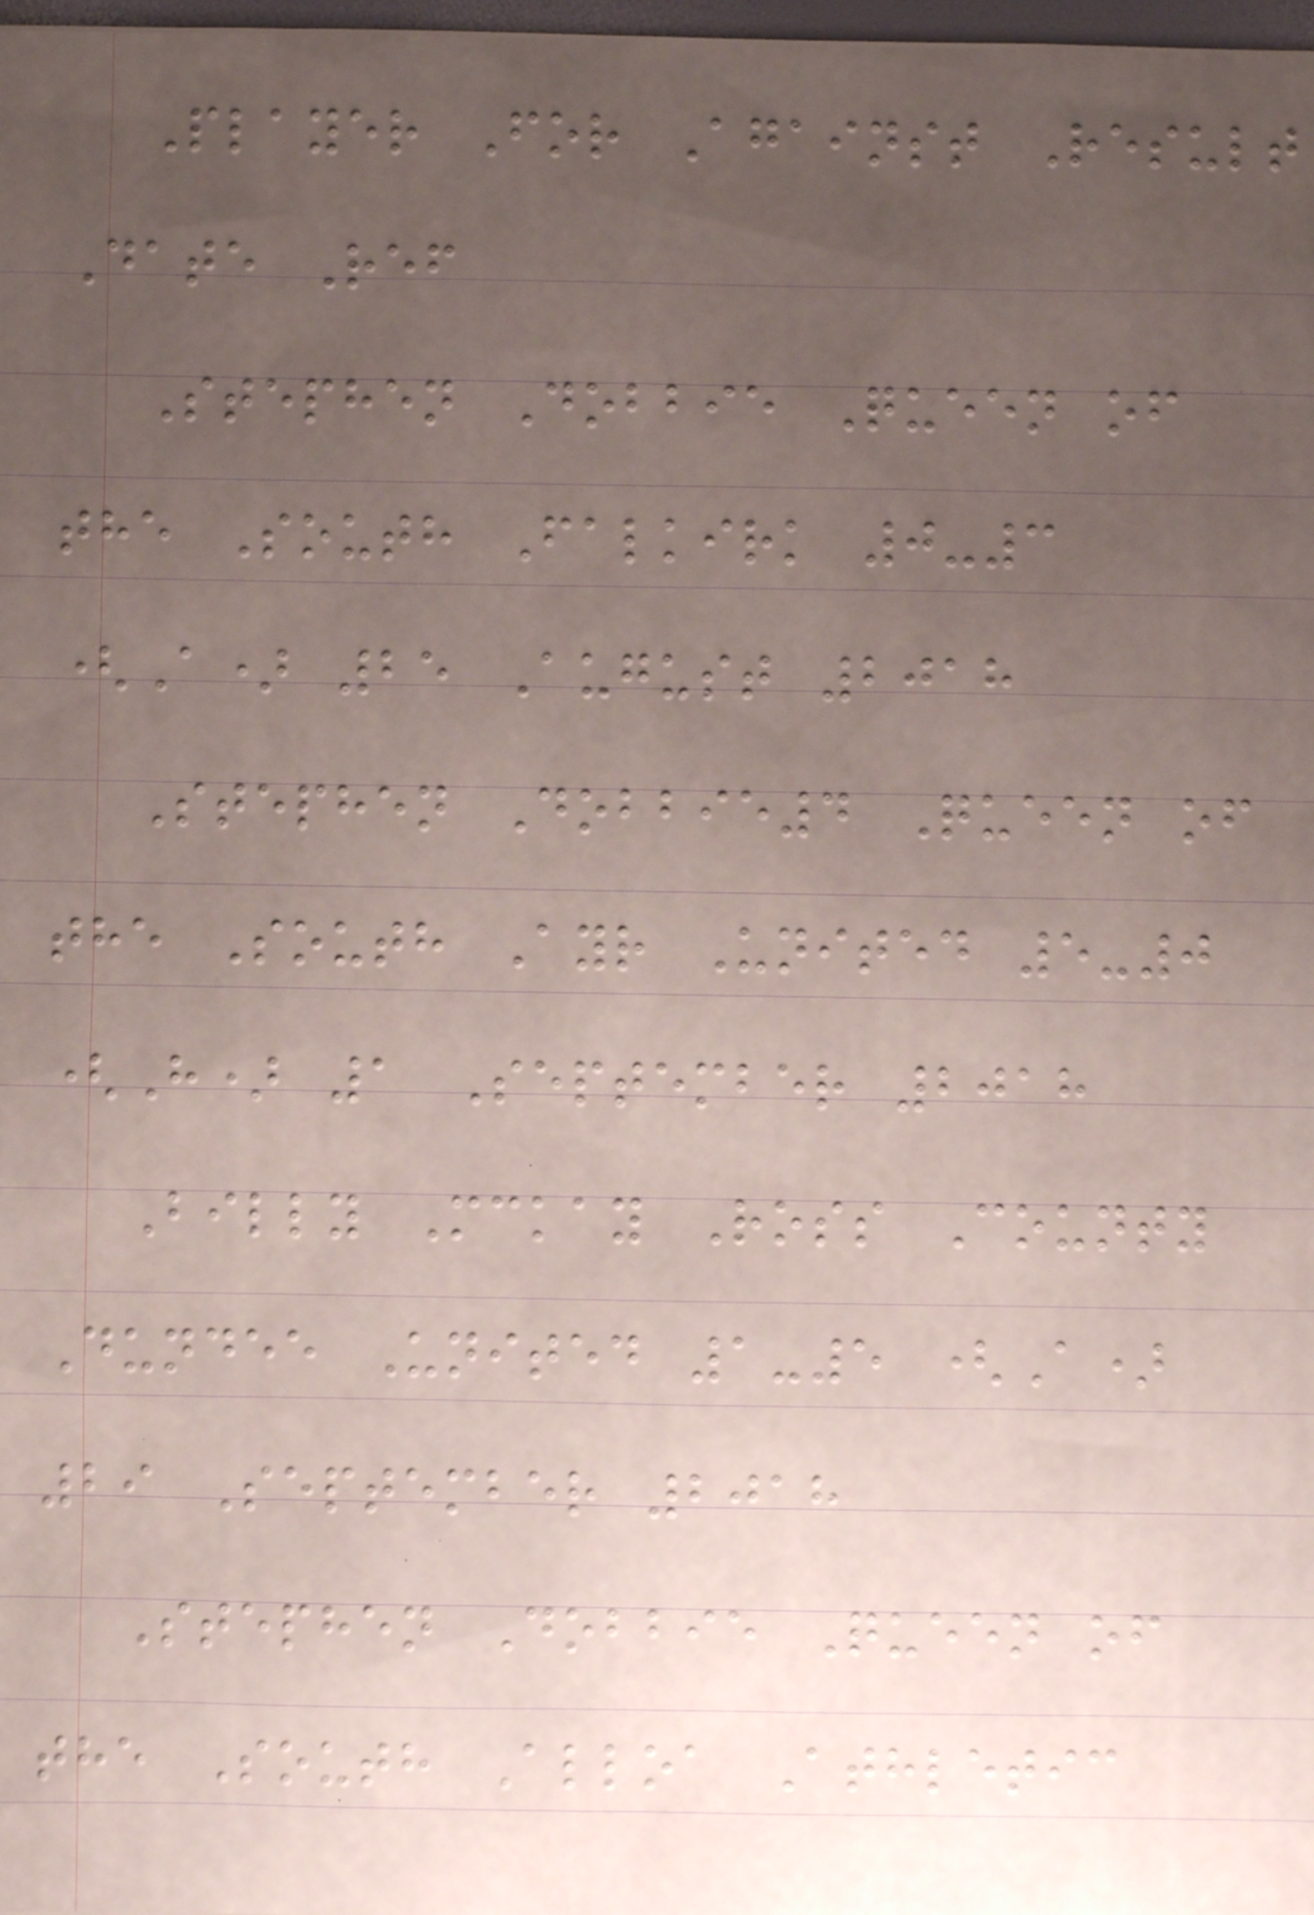Player For Against Result
Date Ref
Stephen Dobbie Queen of
the South Falkirk 0-3
(A) 25 August 2018
Stephen Dobbie4 Queen of
the South Ayr United 5-0
(H) 1 September 2018
Billy Mckay Ross County
Dundee United 1-5 (A)
29 September 2018
Stephen Dobbie Queen of
the South Alloa Athletic
